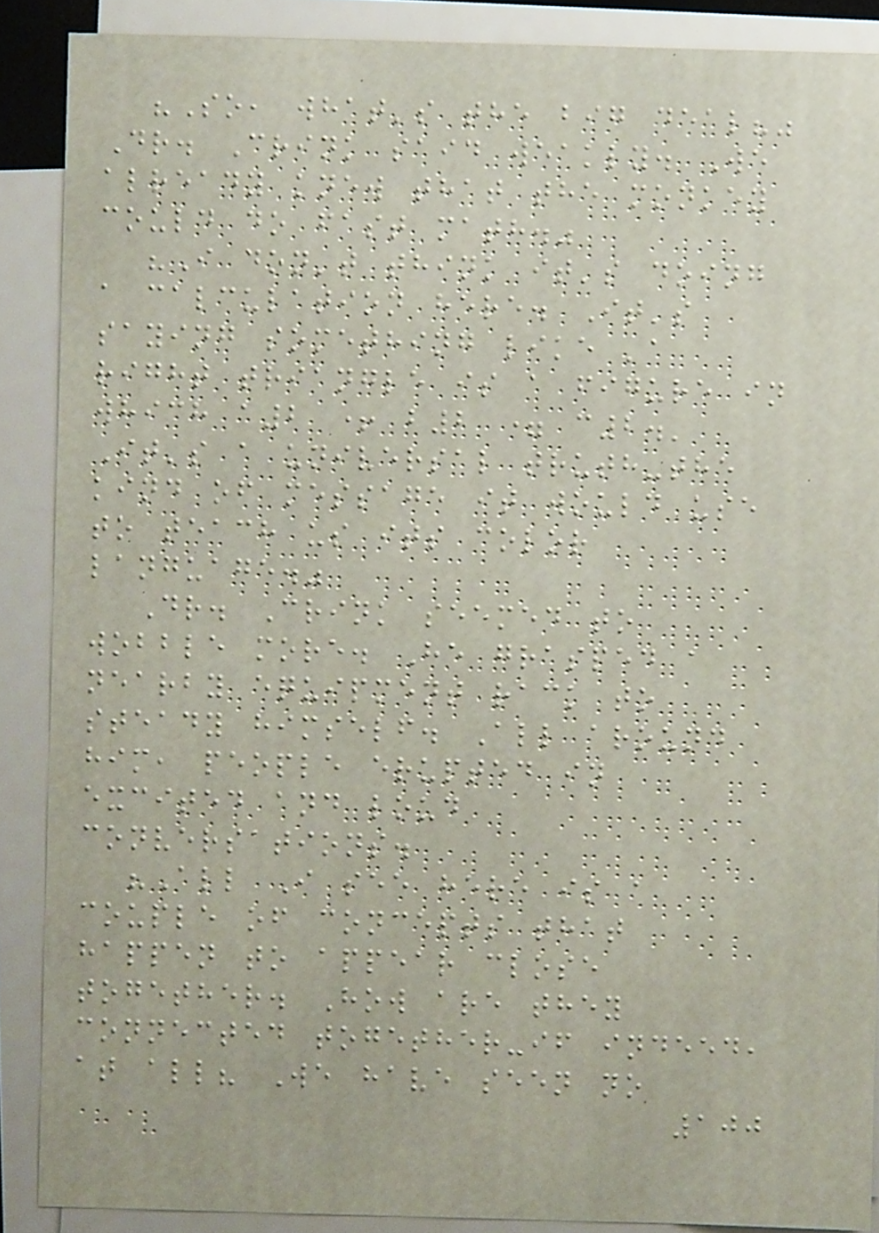"So, what's the big deal?"
Dr. Crink said weakly. We
already knew that the monkey
could do fast math."
"I don't think it's doing
a calculation here. It's
saying something like 'a
right triangle is a figure in
which a2 + b2 = c2.'
It's a universal truth-the
kind of message it would use
to teach us its color
language."
Dr. Crink seemed to
wobble more. He grasped a
nearby equipment rack to
steady himself. All around
him, people erupted in
excited and loud
conversations.
"All I see here is a
couple of concepts that
happen to appear close
together. How are they
connected together-if indeed,
at all? We have seen no
100
